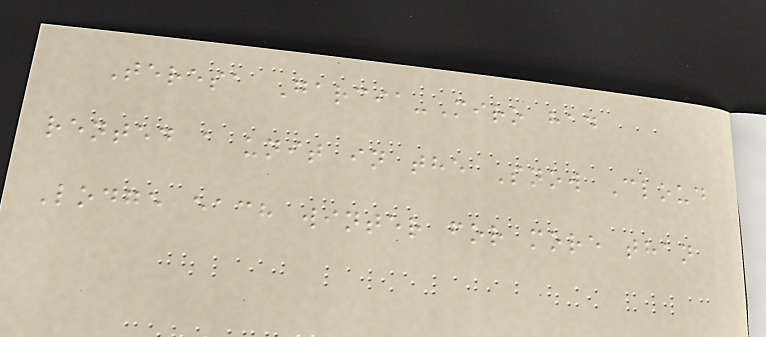Teresa Garcia-Miro had
rented a unit in the Snow Cloud
Lodge each winter for more than
